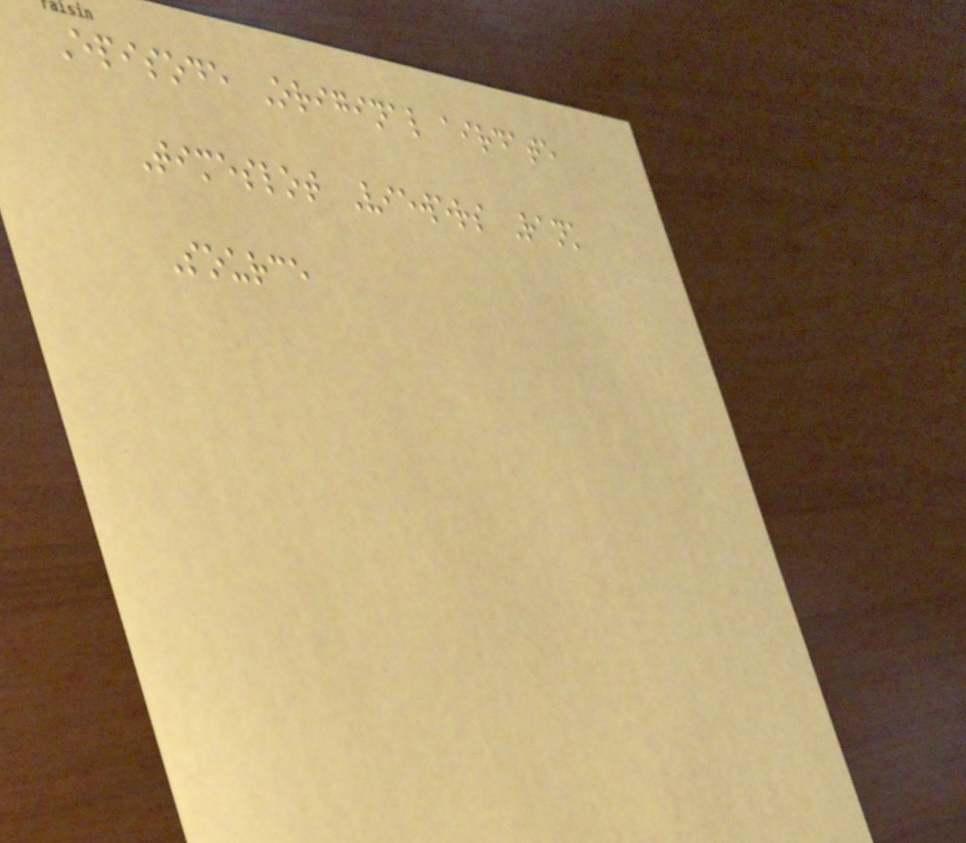Episode Original airdate
Timeslot Viewers Rank
Source
